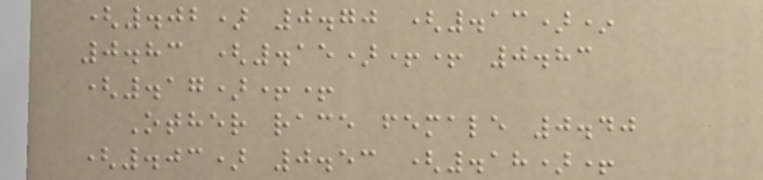(.02) 0.70 (.13)*
0.83 (.15)++ 0.83
(.17)++
Other race female 0.40
(.03) 0.53 (.18)+
